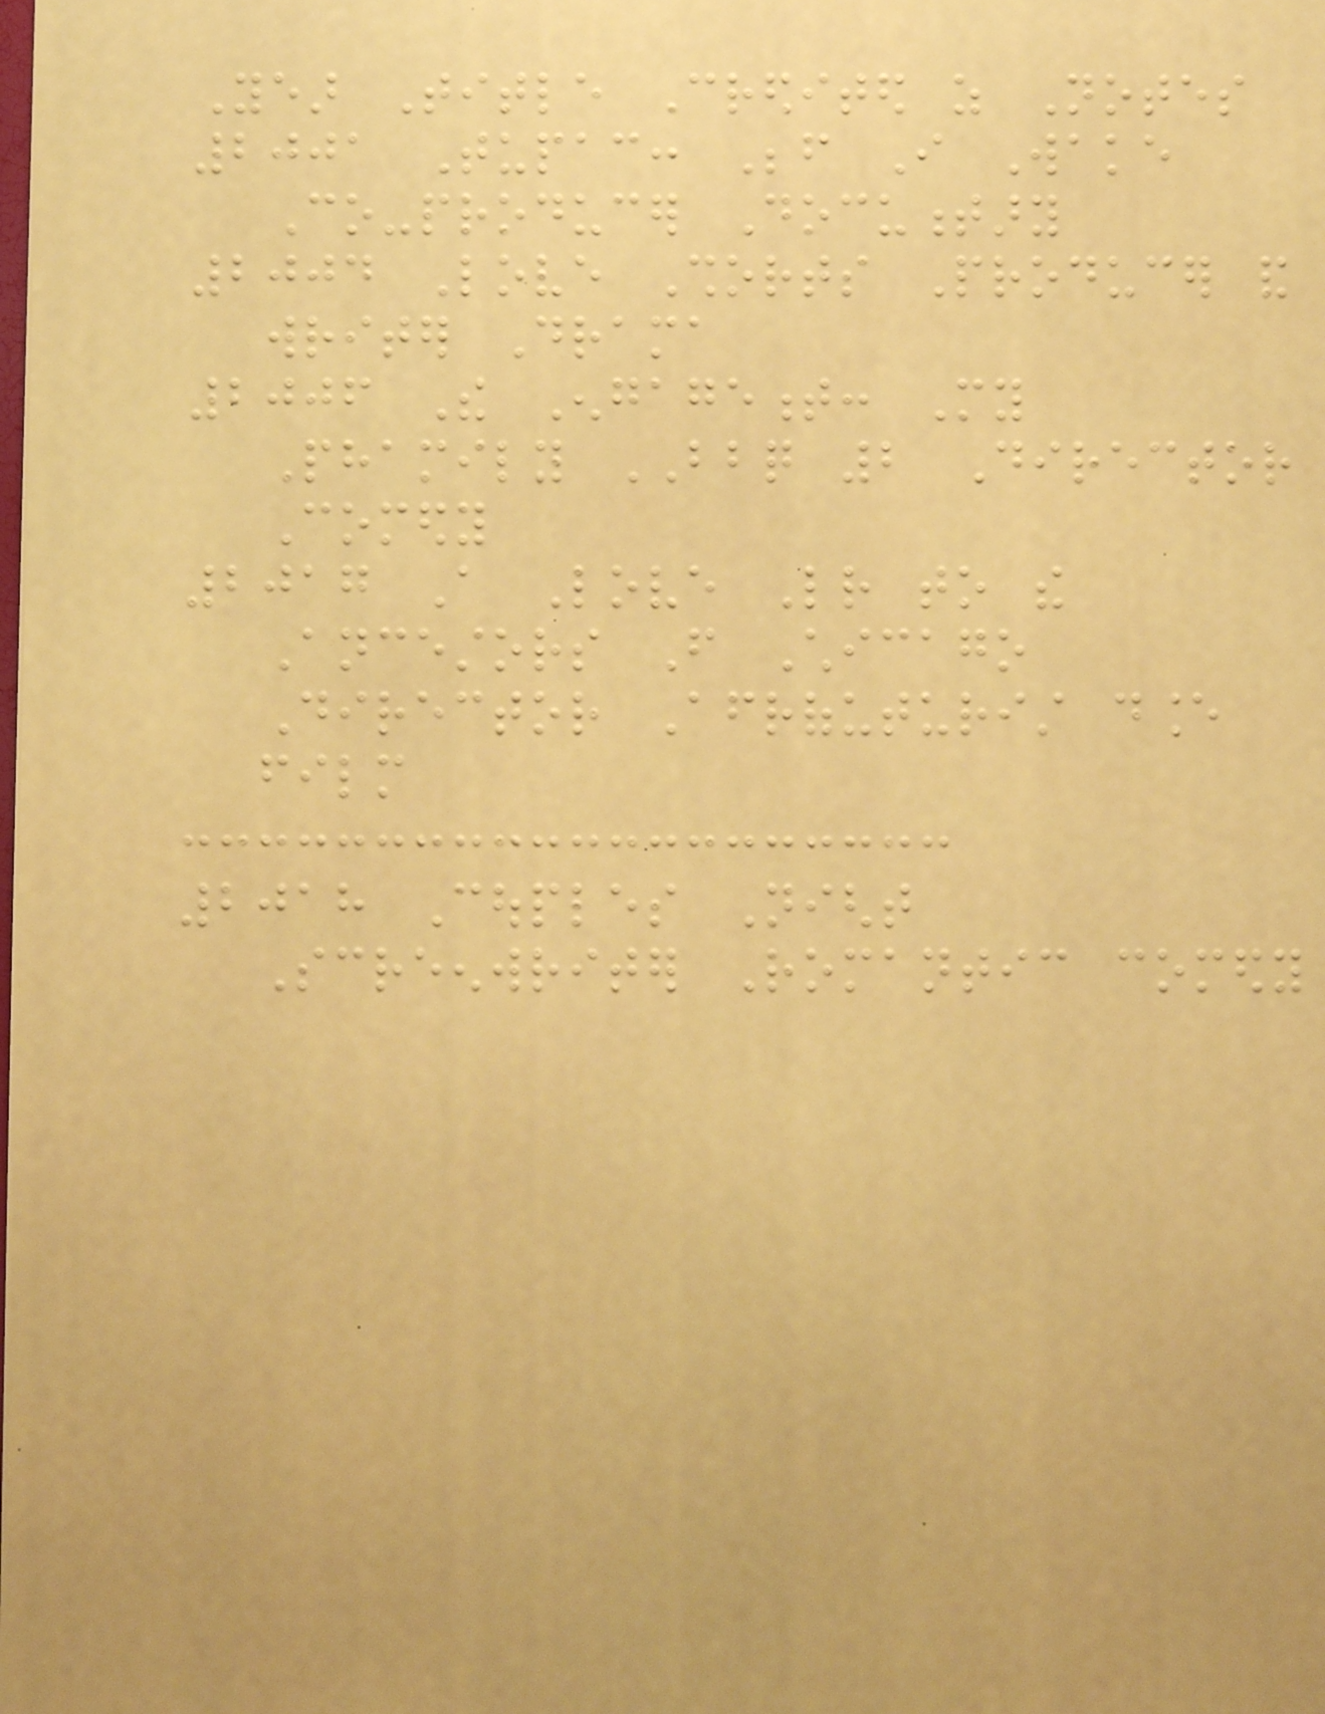Year Title Credited as Notes
2001 Tupac: Before I Wake
Co-producer Documentary
2004 Love Shorts Producer and
writer Drama
2006 The Engagement: My
Phamily BBQ 2 Director
Comedy
2017 A Love Letter to the
Ancestors From Chicago
Director Afrofuturist dance
film
2018 Couples Night
Screenwriter Romantic comedy
